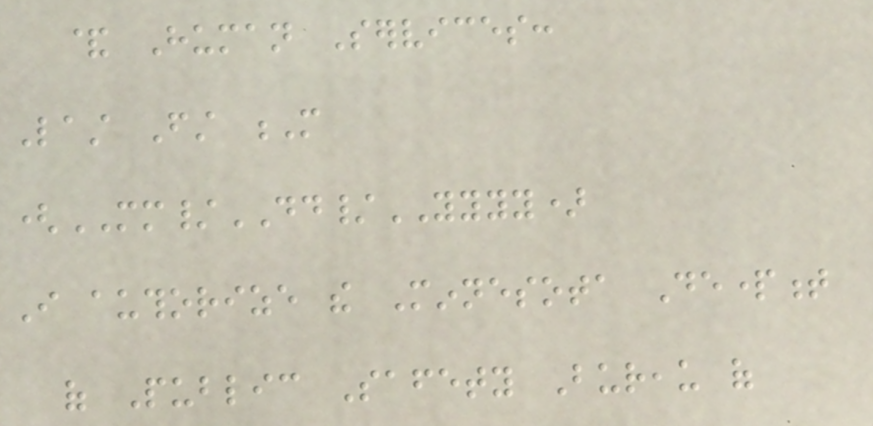& Human Services:
Last First M
(MM/DD/YYYY)
I authorize the Minnesota Department
of Public Safety Bureau of
